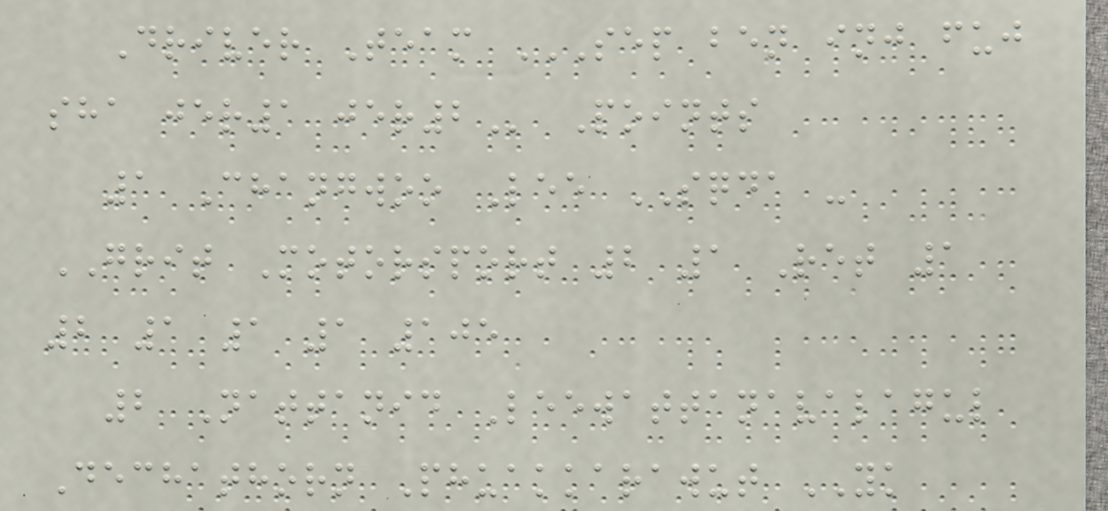Driver Team SEP BEN INJ FUJ
SHA JER1 JER2 Points
1 Changwoo Lee SQDA -
GRIT Motorsport 2 1 Ret 1
2 1 1 1 105
2 Nattanid Leewattanavalagul
Dechathorn Phuakkarawut YK
